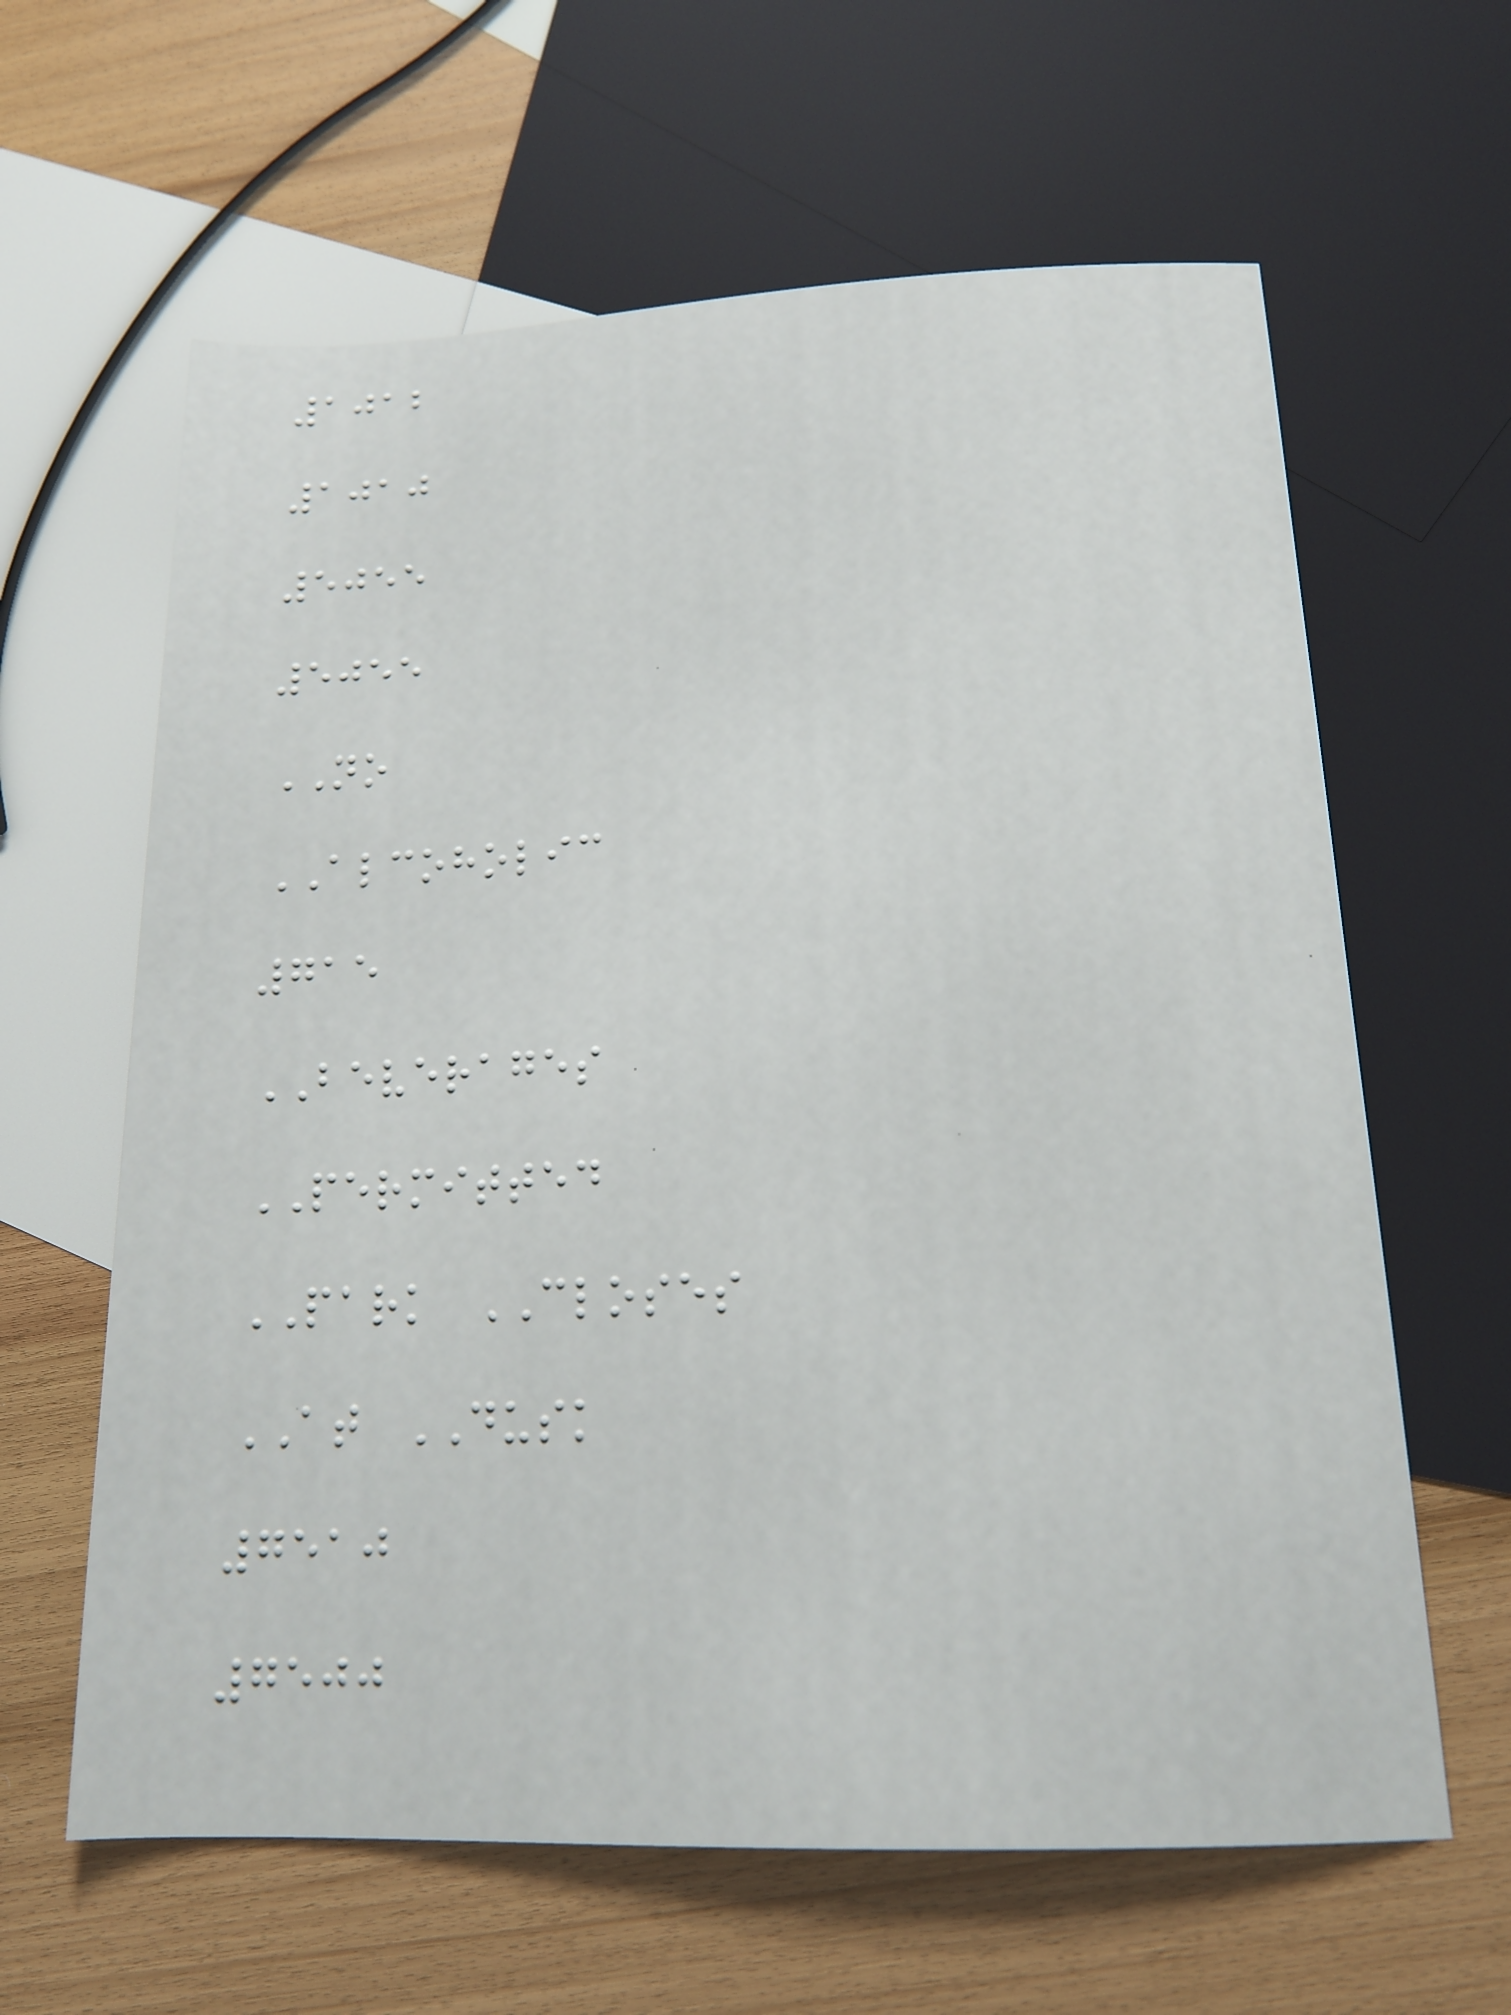1012
1010
5055
5055
NO
ALCOHOLIC
715
BEVERAGES
PERMITTED
PARK CLOSES
AT DUSK
7510
7500
